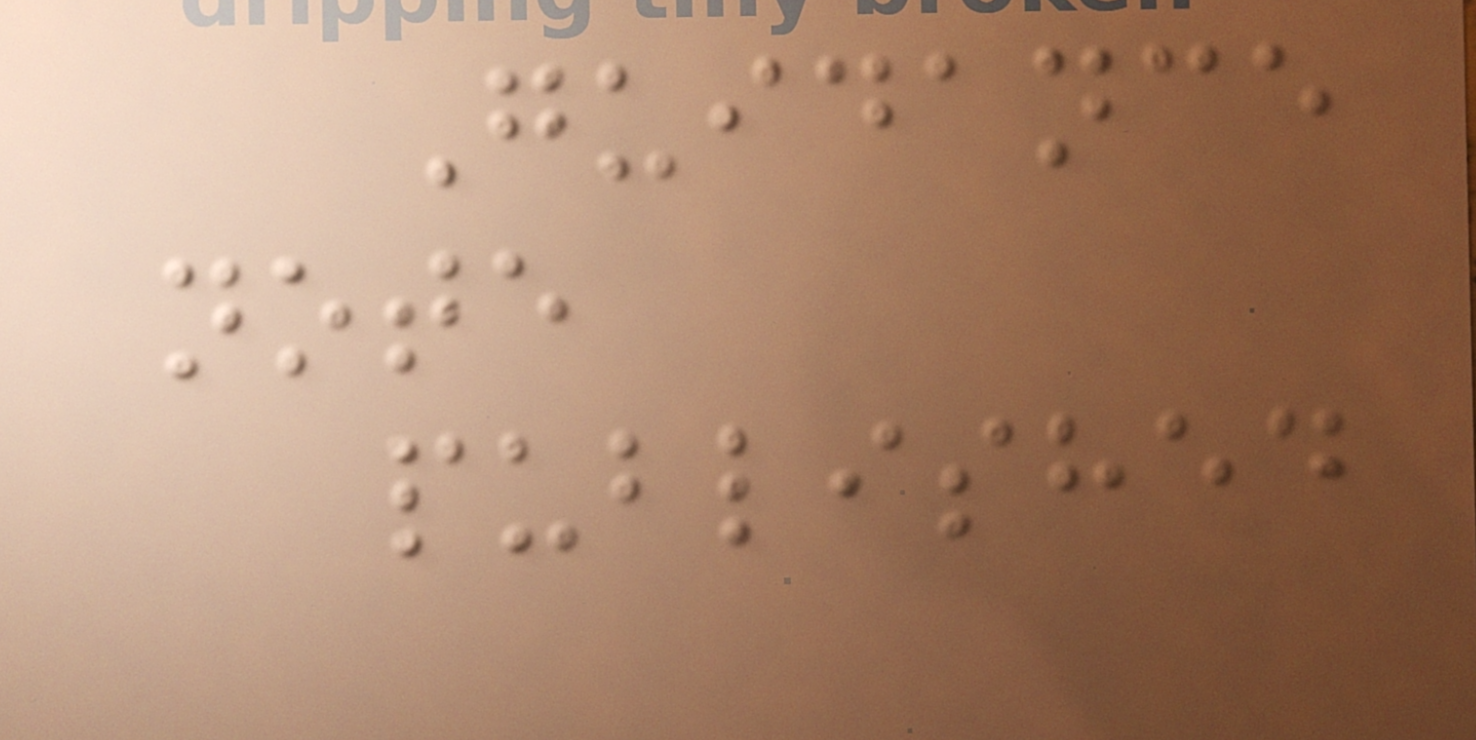Guidance
note
published
